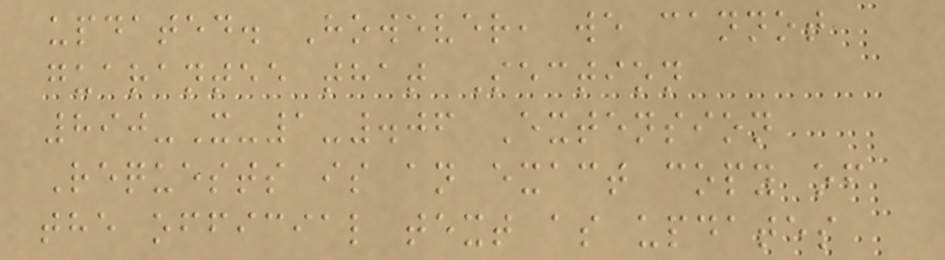updated. However, we cannot
guarantee that Section
890-X-1-.06 Extension
Requests is an exact copy of
the official text as updates
